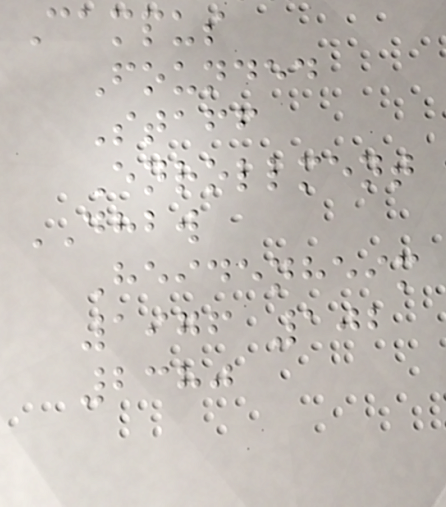Campus
Founded
Staff
Enrollment
DHBW
Heidenheim
1976 102
2380
